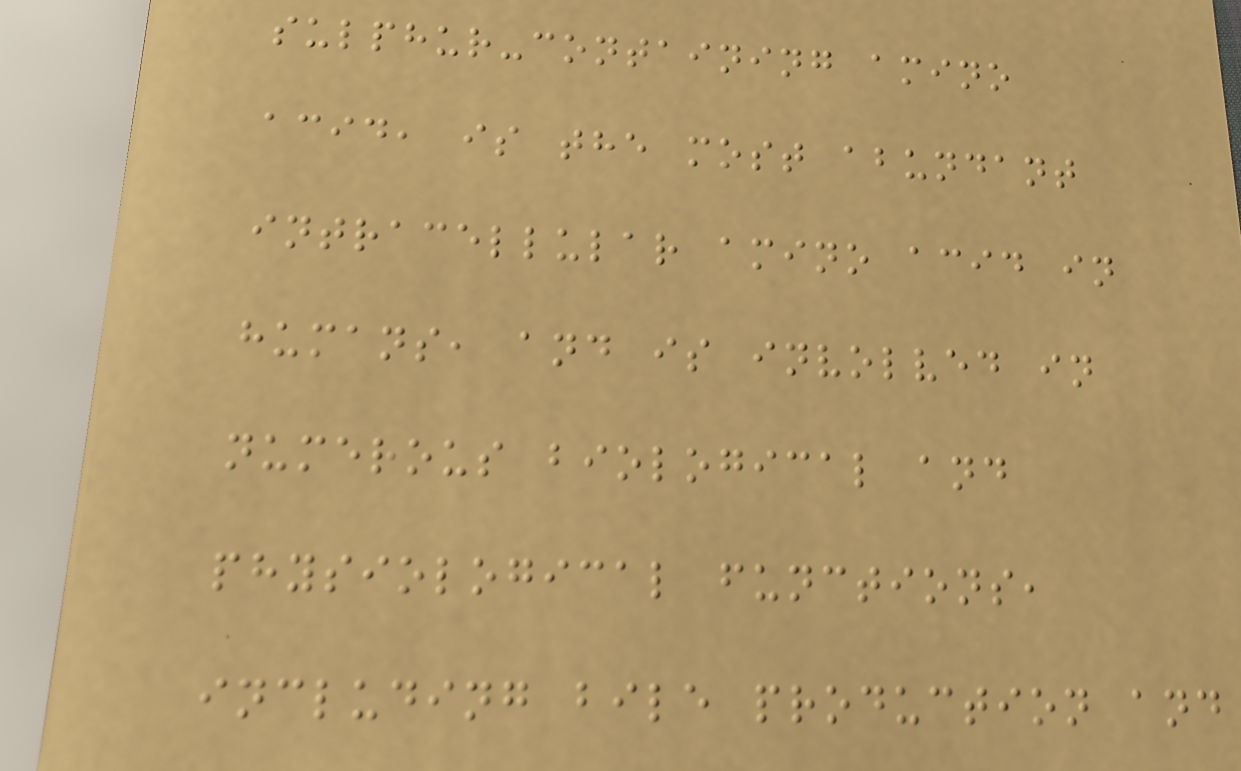sulphur-containing amino
acid, is the most abundant
intracellular amino acid in
humans, and is involved in
numerous biological and
physiological functions,
including bile production and
